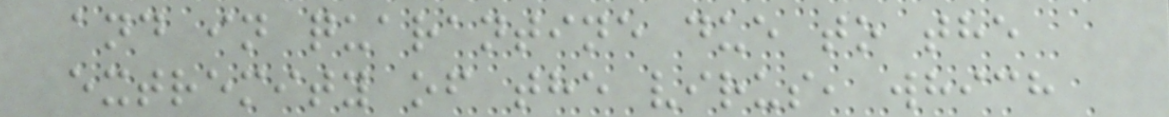and in quarantine due to the
extremity of the virus, which
